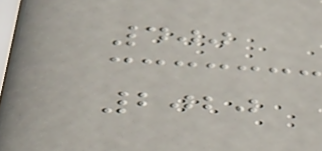400
2020
